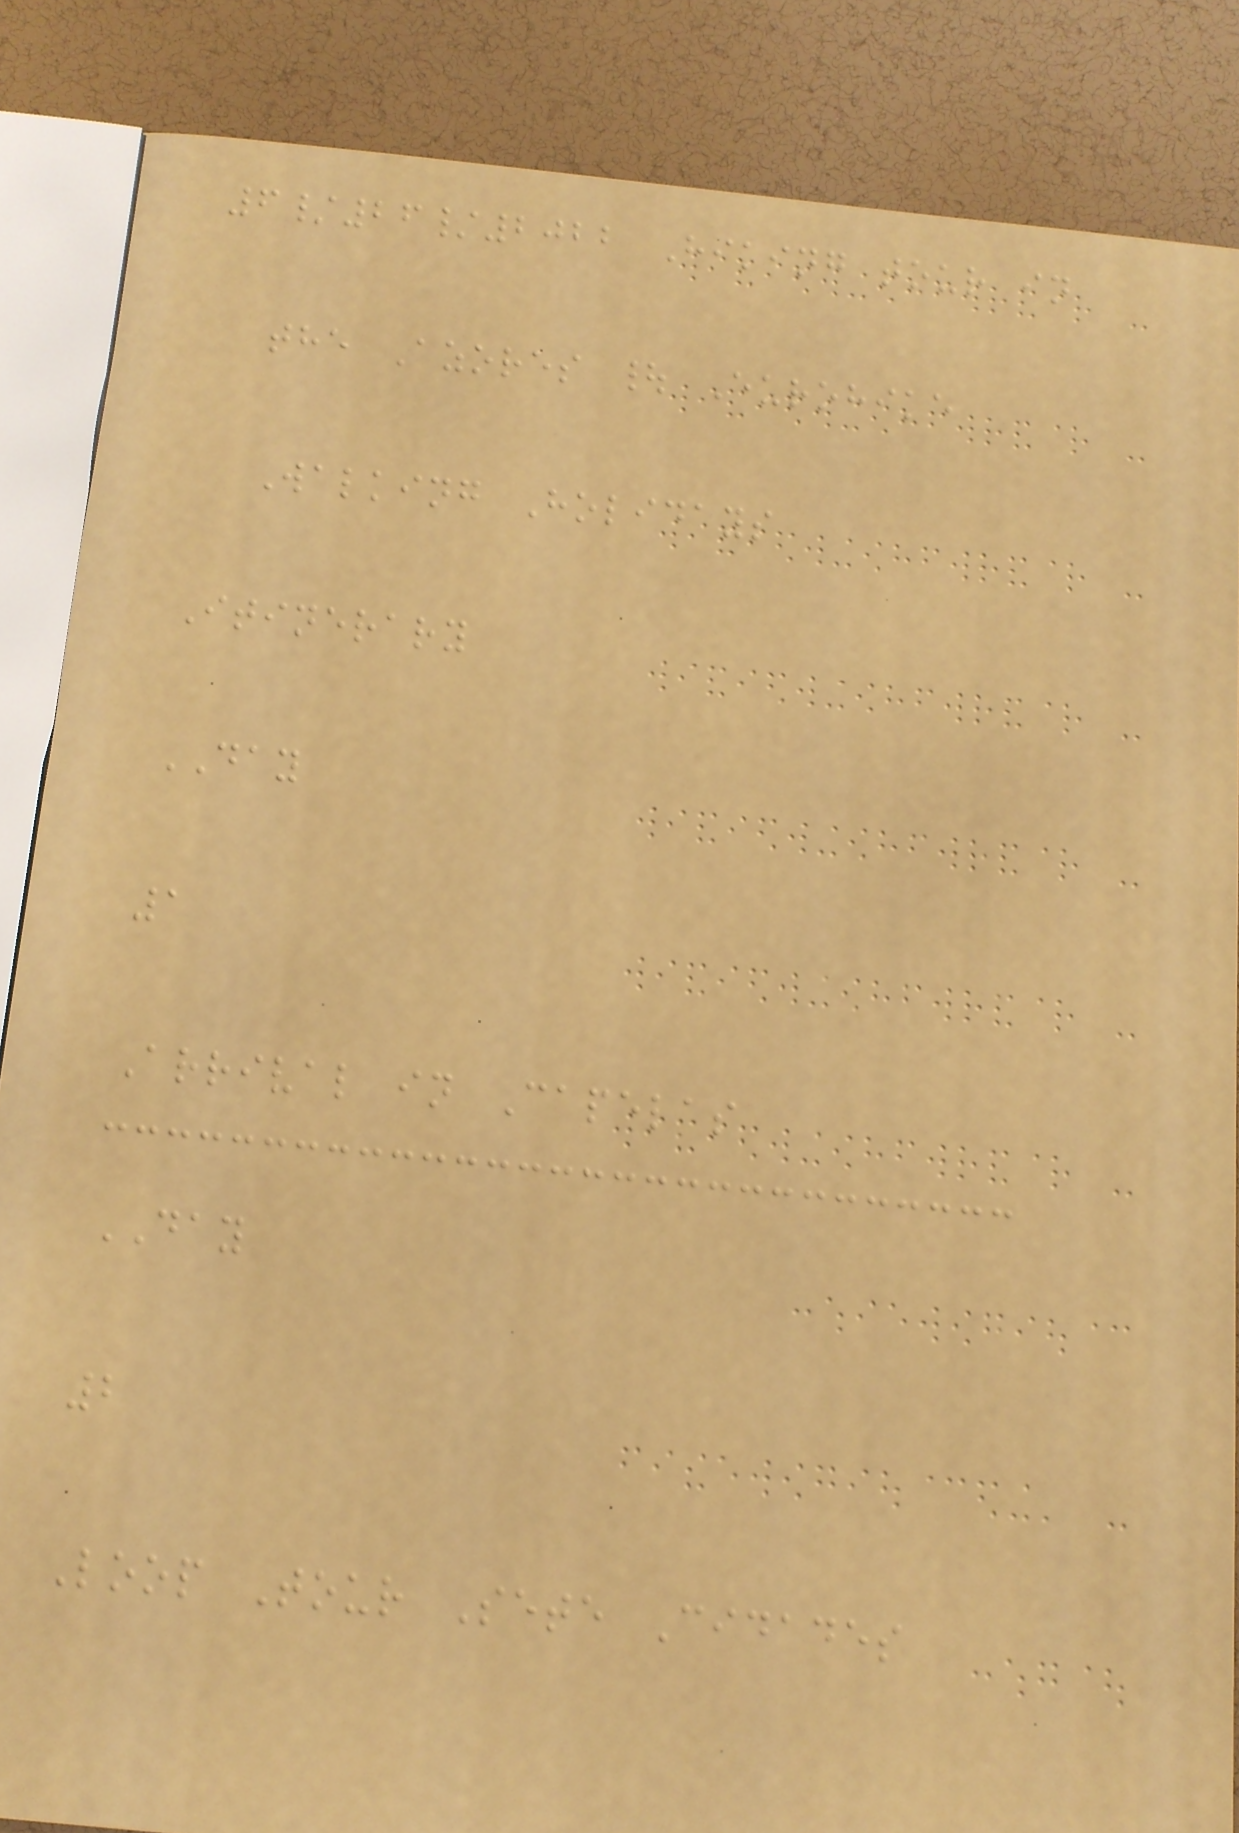6/26/2022 Hiking tour in
the Azores | Eurohike
Walking Holidays
Itinerary
DAY
1
Arrival in Capelas
DAY
2
Loop Tour Sete Cidades
